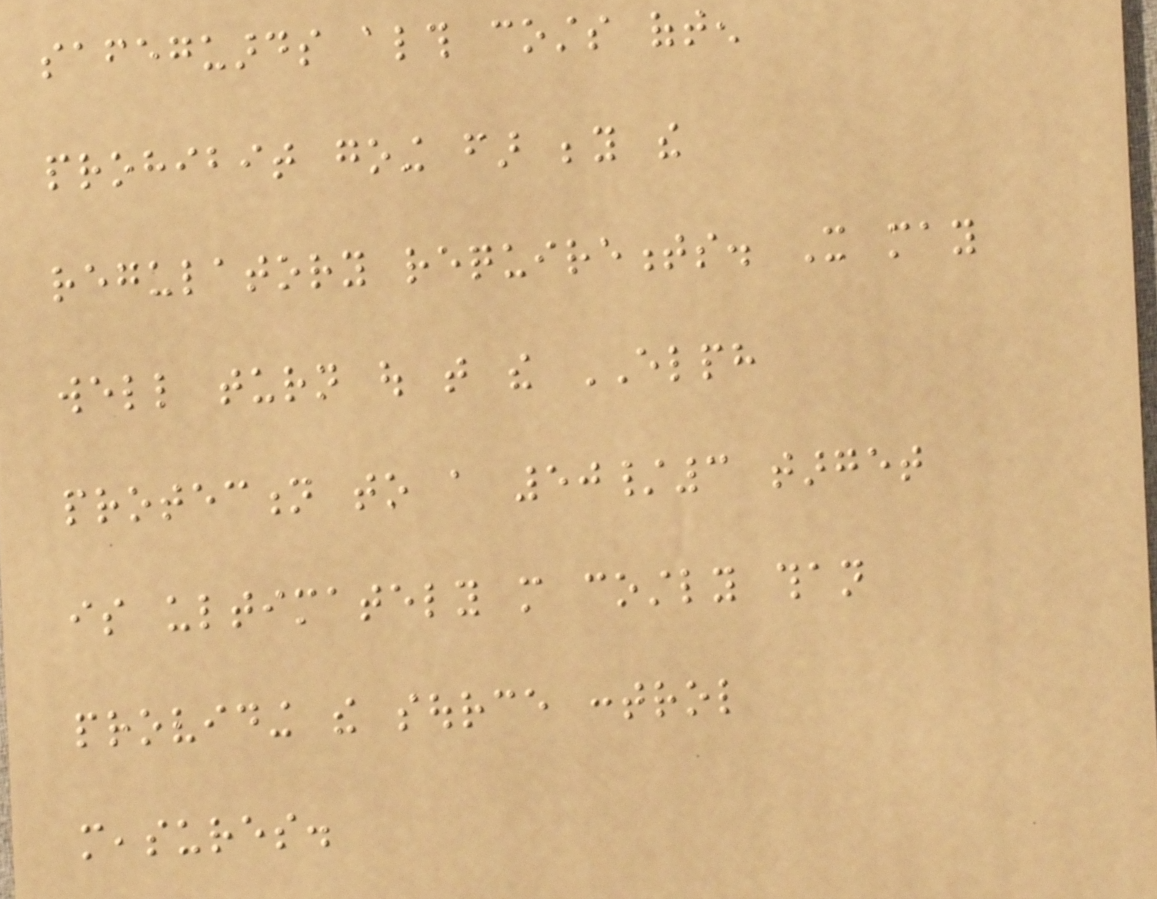safeguards although costs often
prohibit going far beyond the
regulatory requirements. It may
well turn out that the ELPH
protection to a 50/3 target
is ultimately more costly than
providing the source control
measures.
